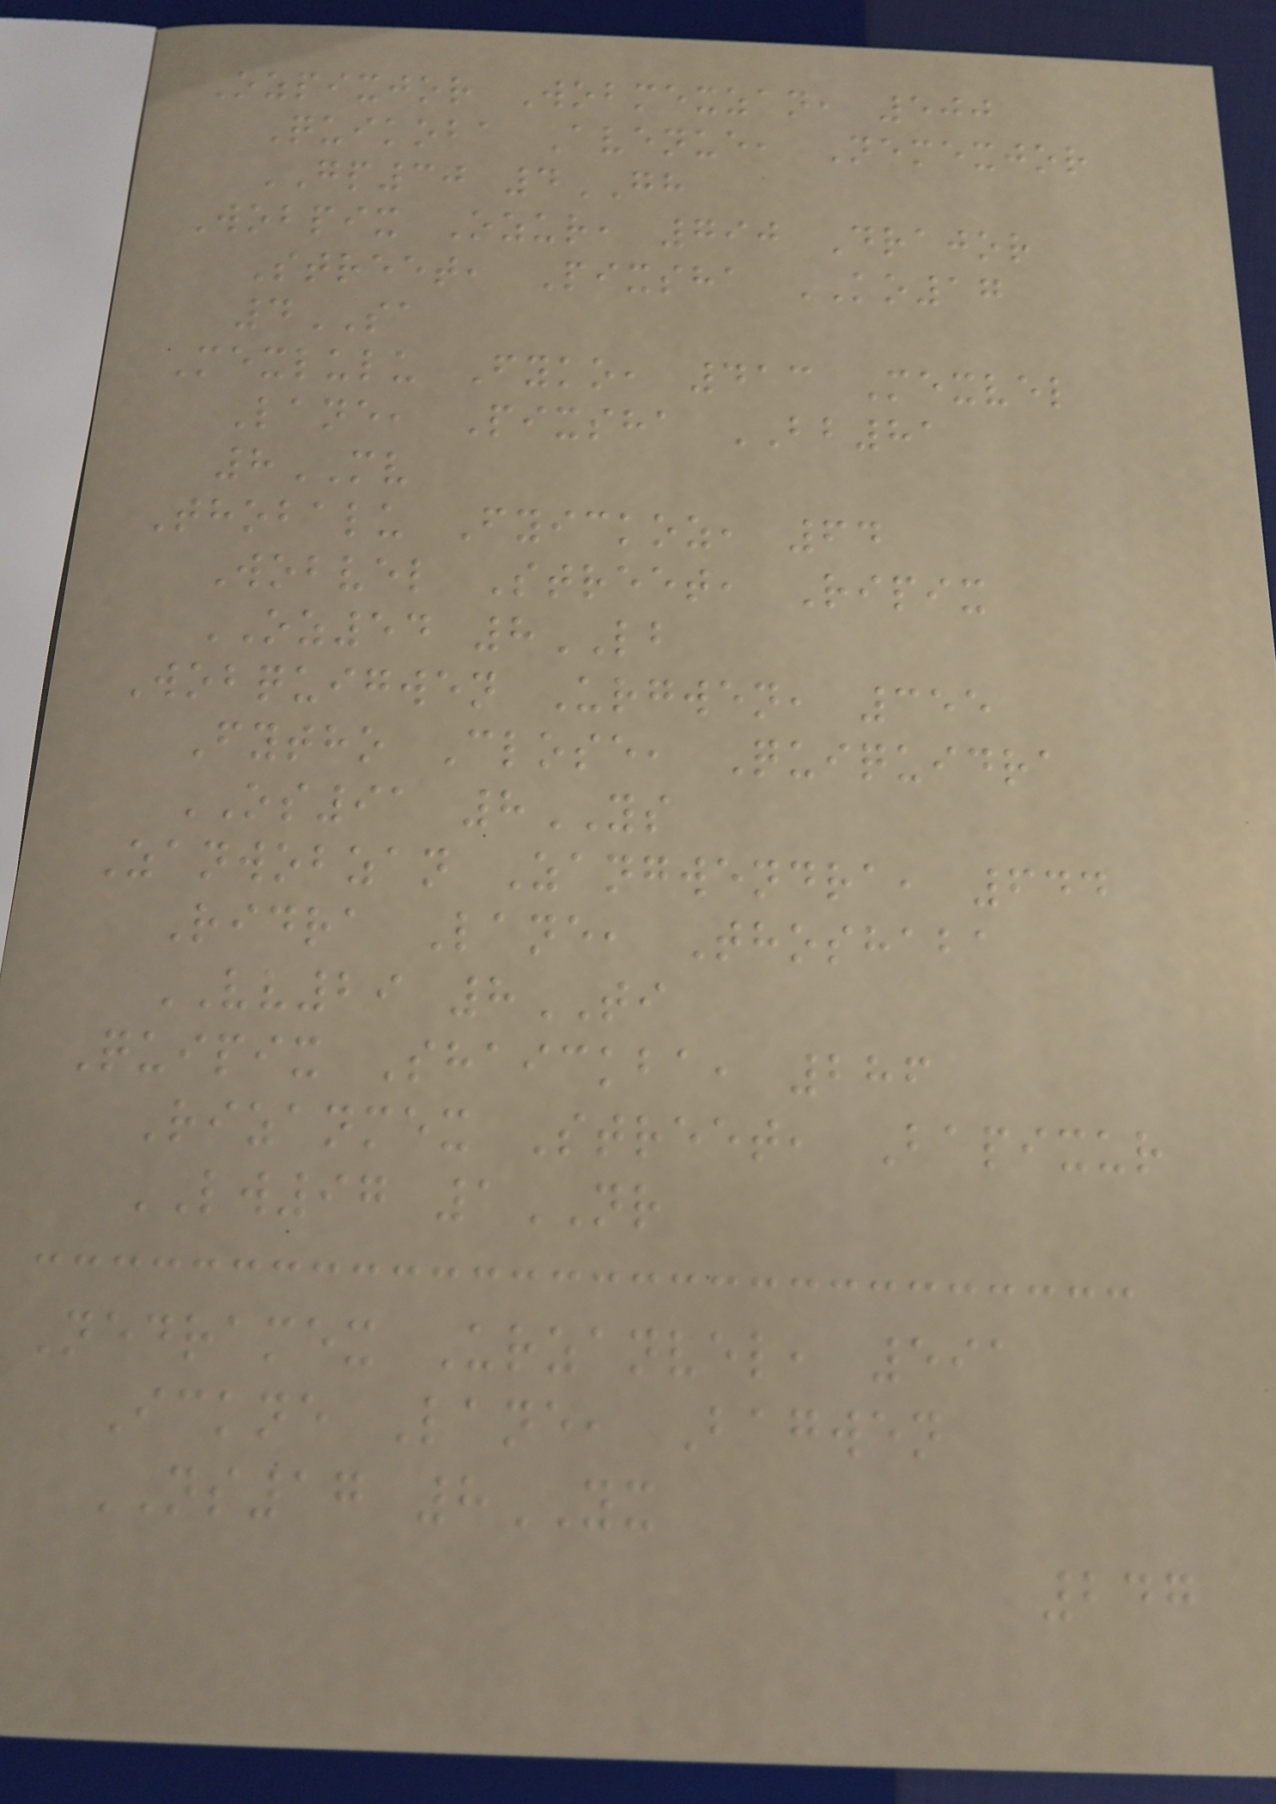Ozpixjor Wobmexzan, 500
Quikoba Avenue, Nemexjor
GP30 4GH
Wobpix Ozur, 790 Drajor
Street, Pixsha KO17
4SA
Mexlulu Fyko, 413 Mexvel
Lane, Pixsha BB81
8MV
Thobalu Fyickoz, 64
Wobvel Street, Ripix
OZ54 8LB
Wobquigwen Urgwen, 355
Fytho Close, Quiquidra
OS91 8YS
Zanwobzan Zangwendra, 644
Ridra Lane, Thoshaba
VV29 8TI
Quipix Shaickba, 286
Rizanmex Street, Bapixur
LW97 1NR
Nedramex Urzanvel, 591
Ickne Lane, Bagwen
NS17 8YX
247
